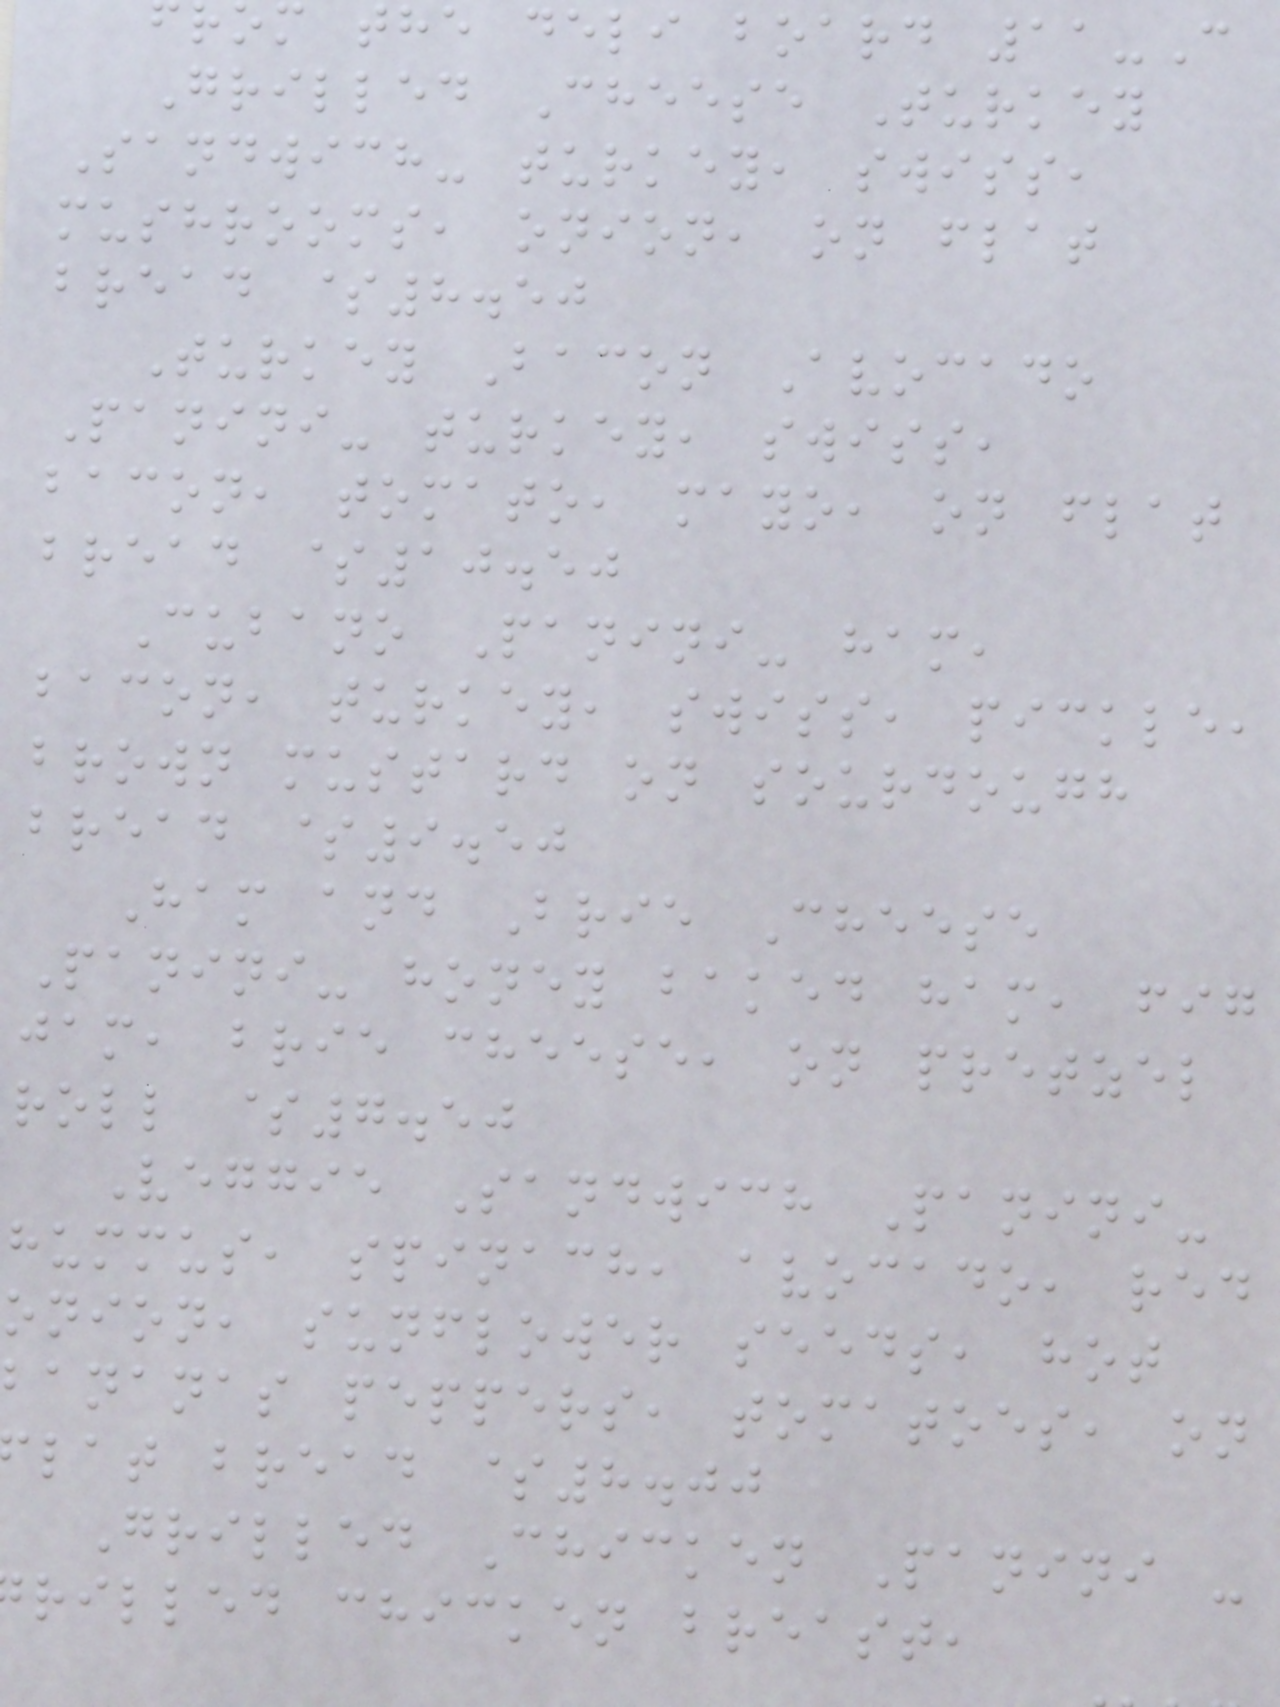m the deli board 11-C
Grilled Cheese Turkey
Sandwich- turkey, swiss,
mushrooms, onion, on flat
bread $8.50
Turkey Bacon Avocado
Panini- turkey, swiss,
bacon, tomato, mayo, on flat
bread $10.50
Cubano Panini- ham,
bacon, turkey, swiss, pickle,
brown mustard on sourdough
bread $9.50
Ham and Brie Cheese
Panini- honey baked ham, fig
jam, brie cheese, on pretzel
roll $7.50
Veggie Sandwich Panini-
hummus, spinach, avocado, red
onion, sunflower seeds, hot
bananas peppers, tomatoes, on
lat bread $8.00
Grilled Chicken Panini -
rilled chicken breast,
